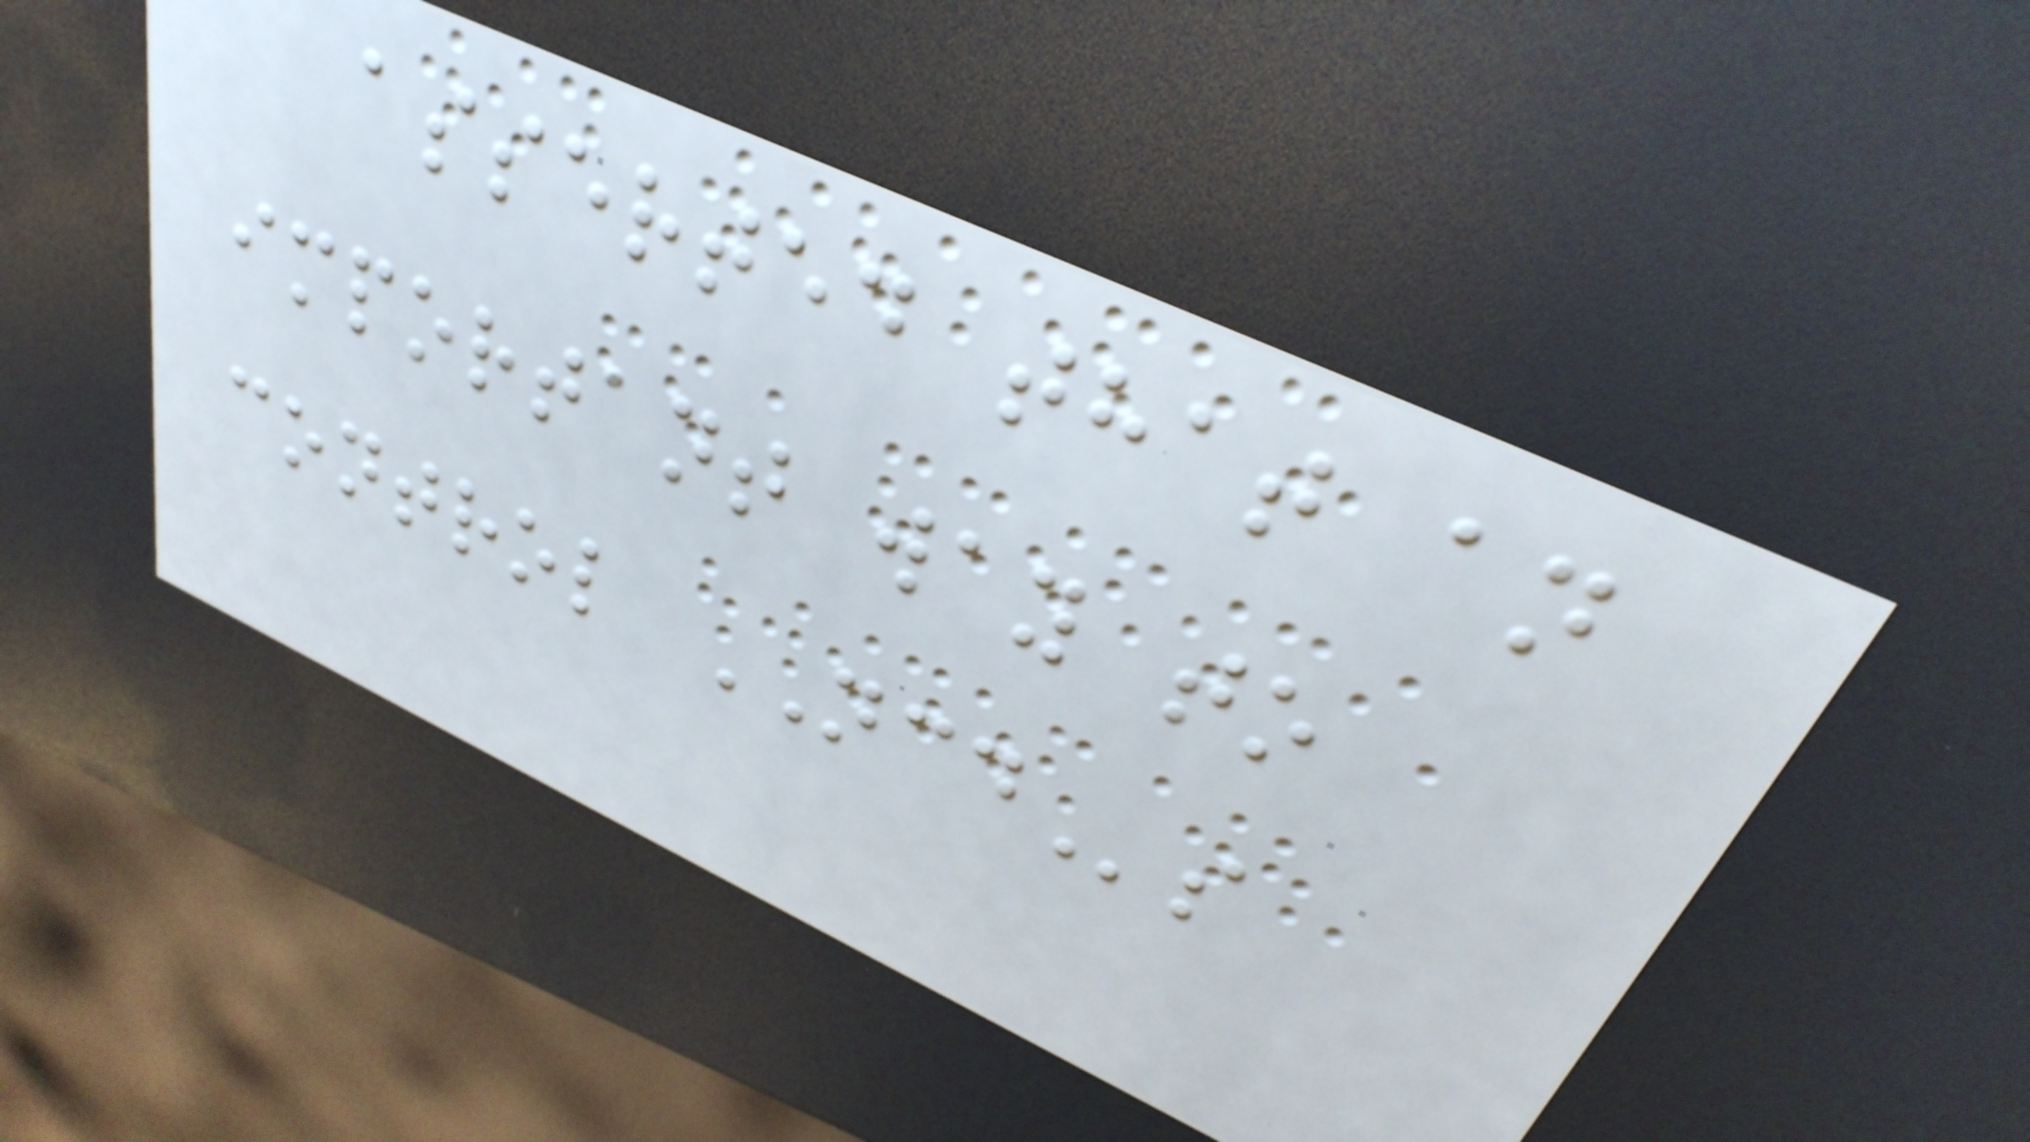asserted that an
important way to
control NCDs
